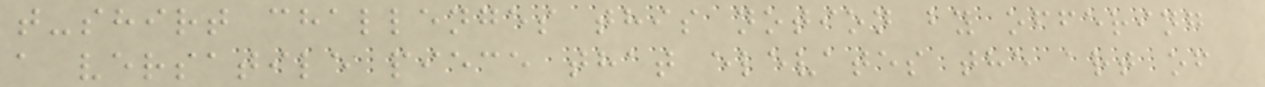t-shirt challenges this notion by offering
a versatile piece that elevates the art of
